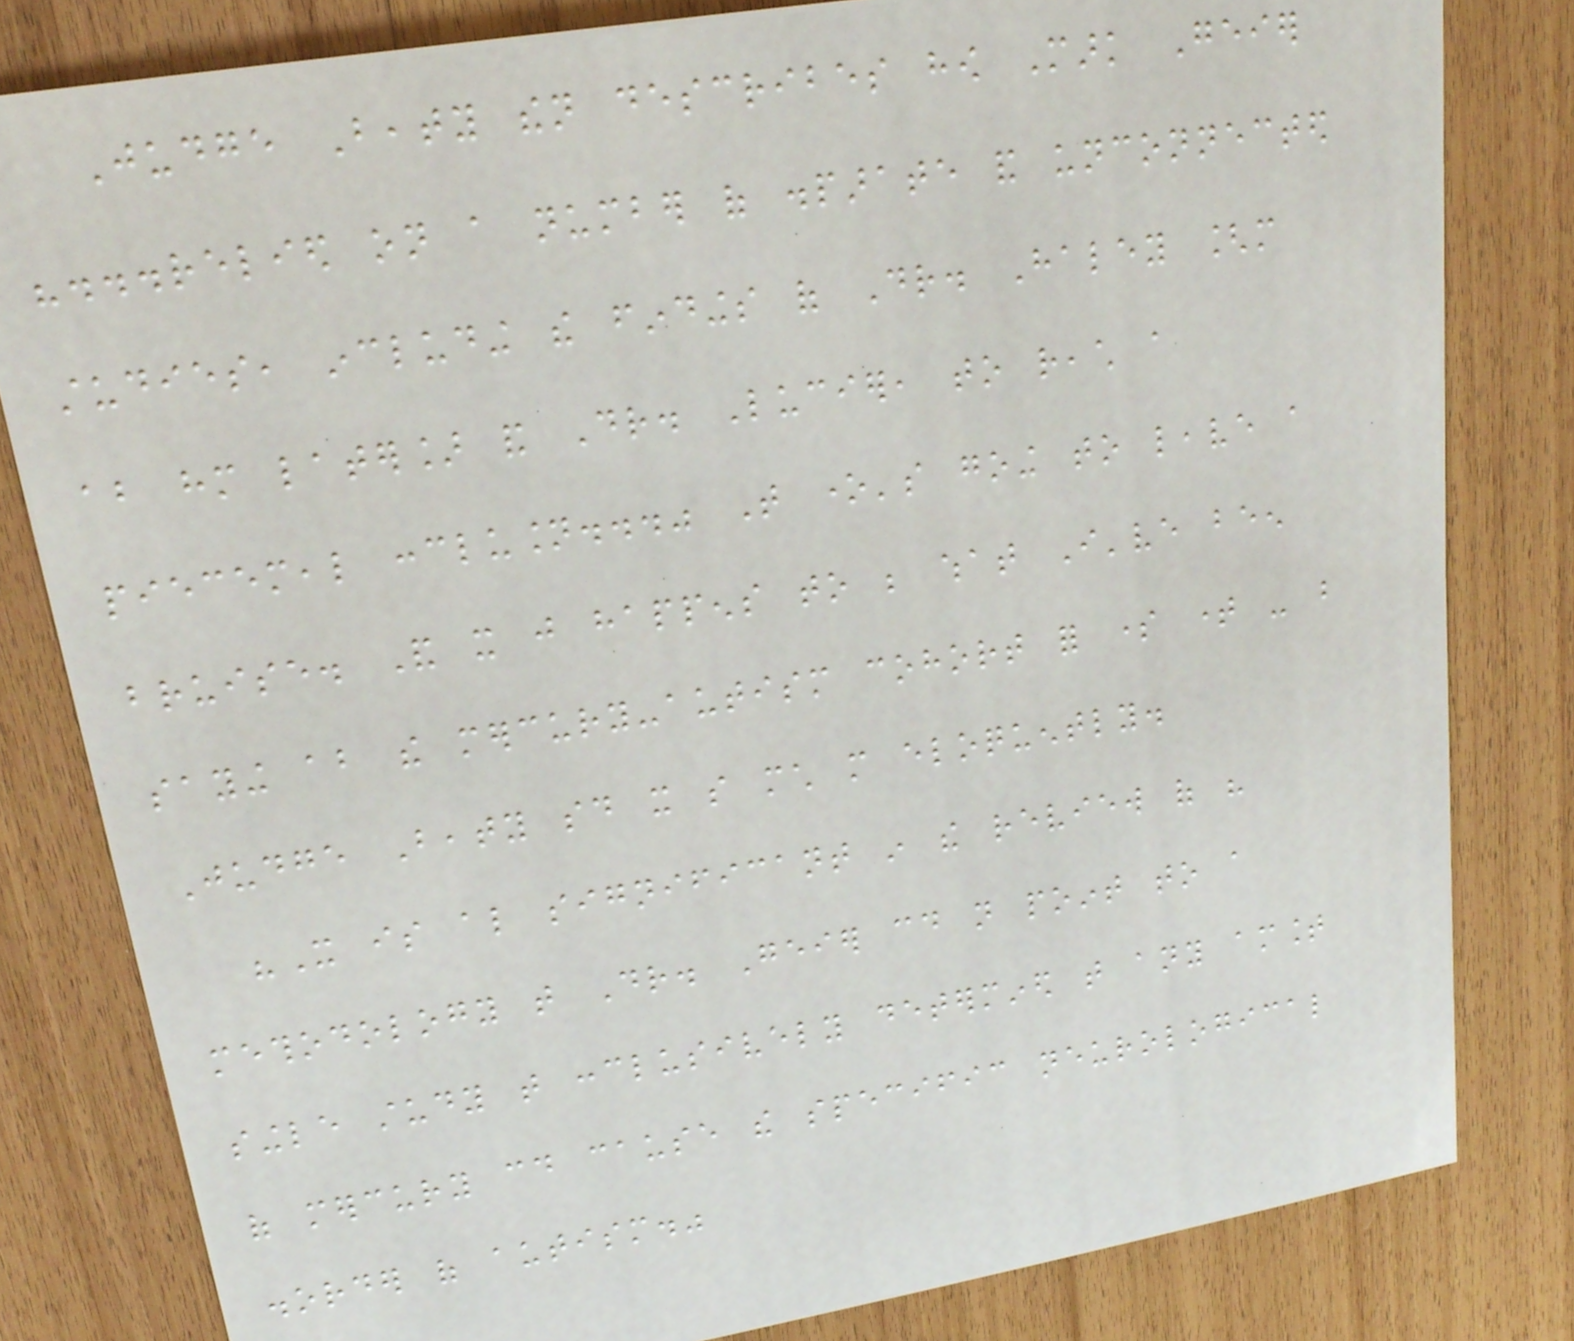Judge Beaty then describes how Mark Geier
"...relied on a number of disparate and unconnected
studies, including the findings of Dr. Haley [more
about him later] and Dr. Lucier, to reach a
piecemeal conclusion..." That one's going to leave a
bruise. And it just happens to be what I've been
saying about the mercury-autism cohort for some time - but
Judge Beaty said it so much more eloquently.
"It is also significant in the review of his
methodology that Dr. Geier could not point to a
single study that conclusively determined that any amount
of mercury could cause the specific neurological
disorder of autism."
